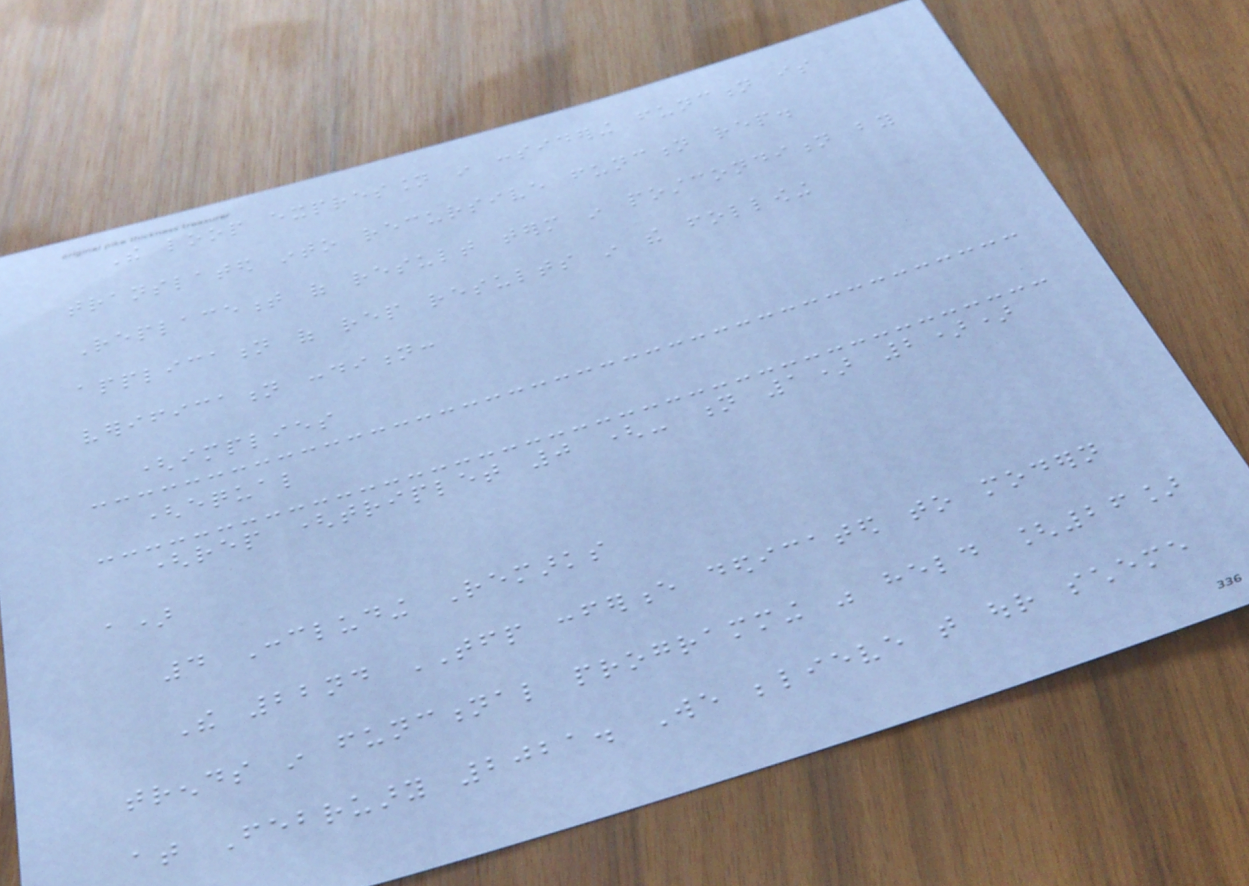The loop expression in considering function is
translated into recursive function rep.
Replacement of result term in postcondition by
application of rep results in the following
verification condition:
(implies
(equal
(rep (triplet 0 (- n 1) 2))
a)
4 Concluding Remarks
The 22nd TFP conference dedicated to modern
trends in functional programming was held [26]
at February 2021. We believe that our scheme
